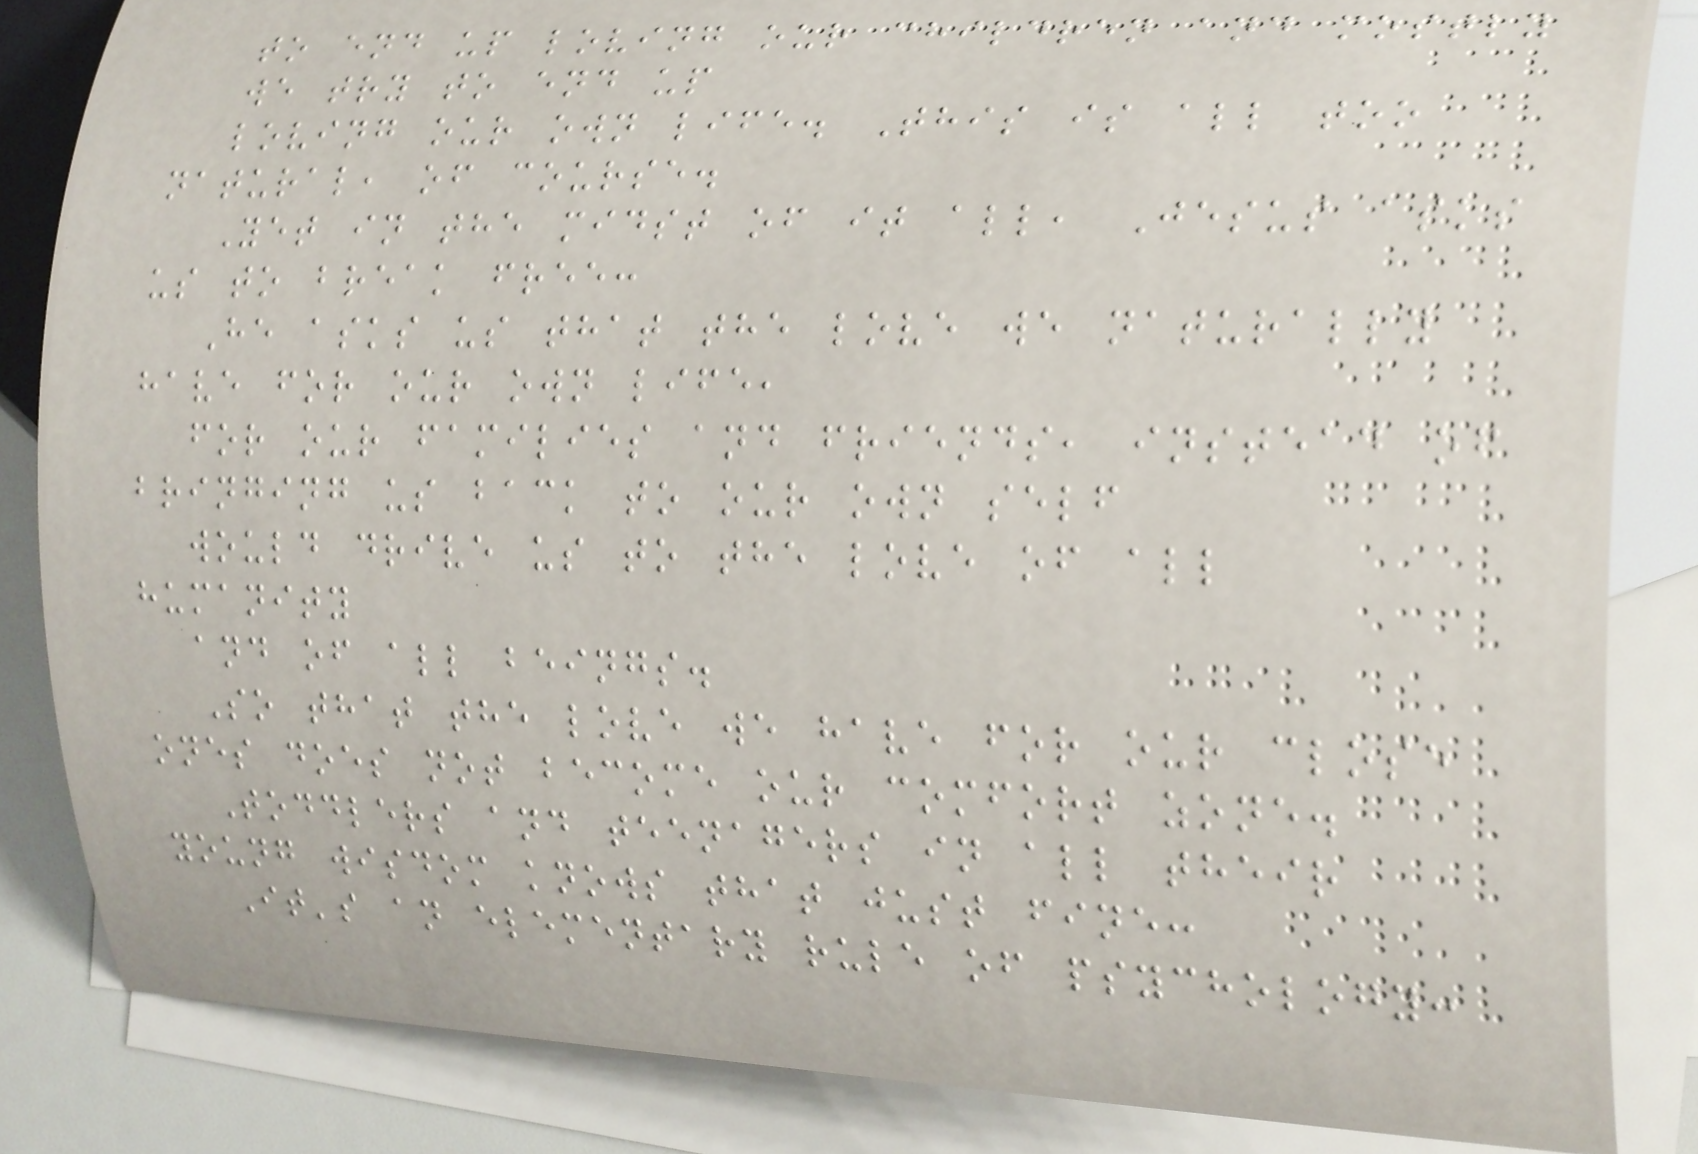to end up loving our children and mostly
we try to end up
loving our own life. This is all too
natural, of course.
Yet in the midst of it all, Jesus asks
us to break free:
He asks us that the love we naturally
have for our own life,
for our families and friends, instead of
bringing us back to our own self
would drive us to the love of all
humanity
and of all beings.
So that the love we have for our close
ones does not become our comfort zone.
Toddlers and teenagers in all their
young wisdom knows that just fine:
It's an elementary rule of psychology:
